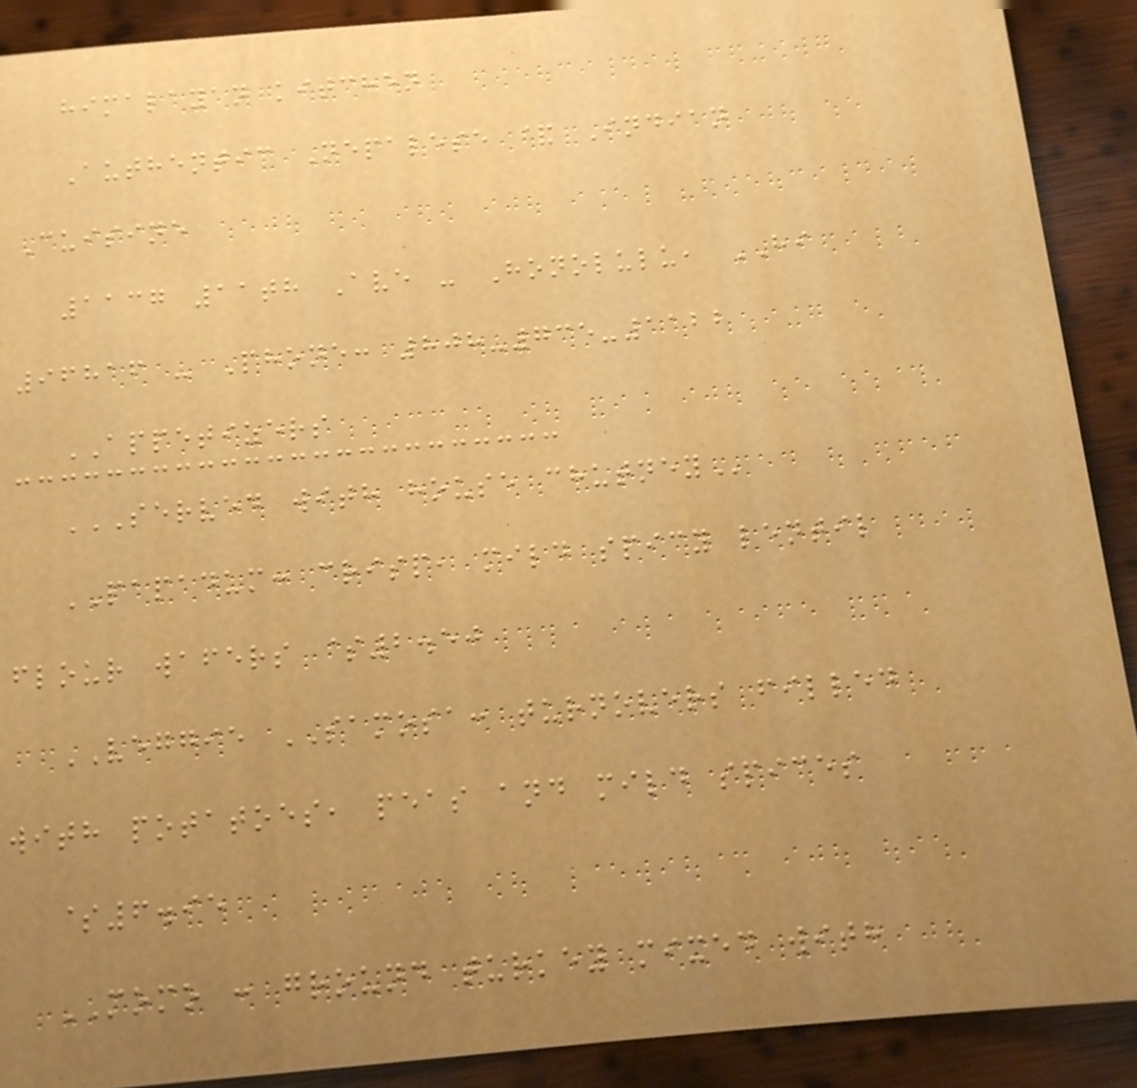himalayan kitchen
Authentic Nepalese & Indian
Cuisine
1137 11th Ave - Honolulu, HI
96816 - Phone: 808-735-1122
APPETIZERS
SERVED WITH HOUSE CHUTNEY
PAPADUM: crisp, mild spicy lentil
flour wafers $2.50
VEGGIE SAMOSA: turnovers filled
with potatoes, peas and mild spices
$6.95
MOMO : ground turkey mixed with
